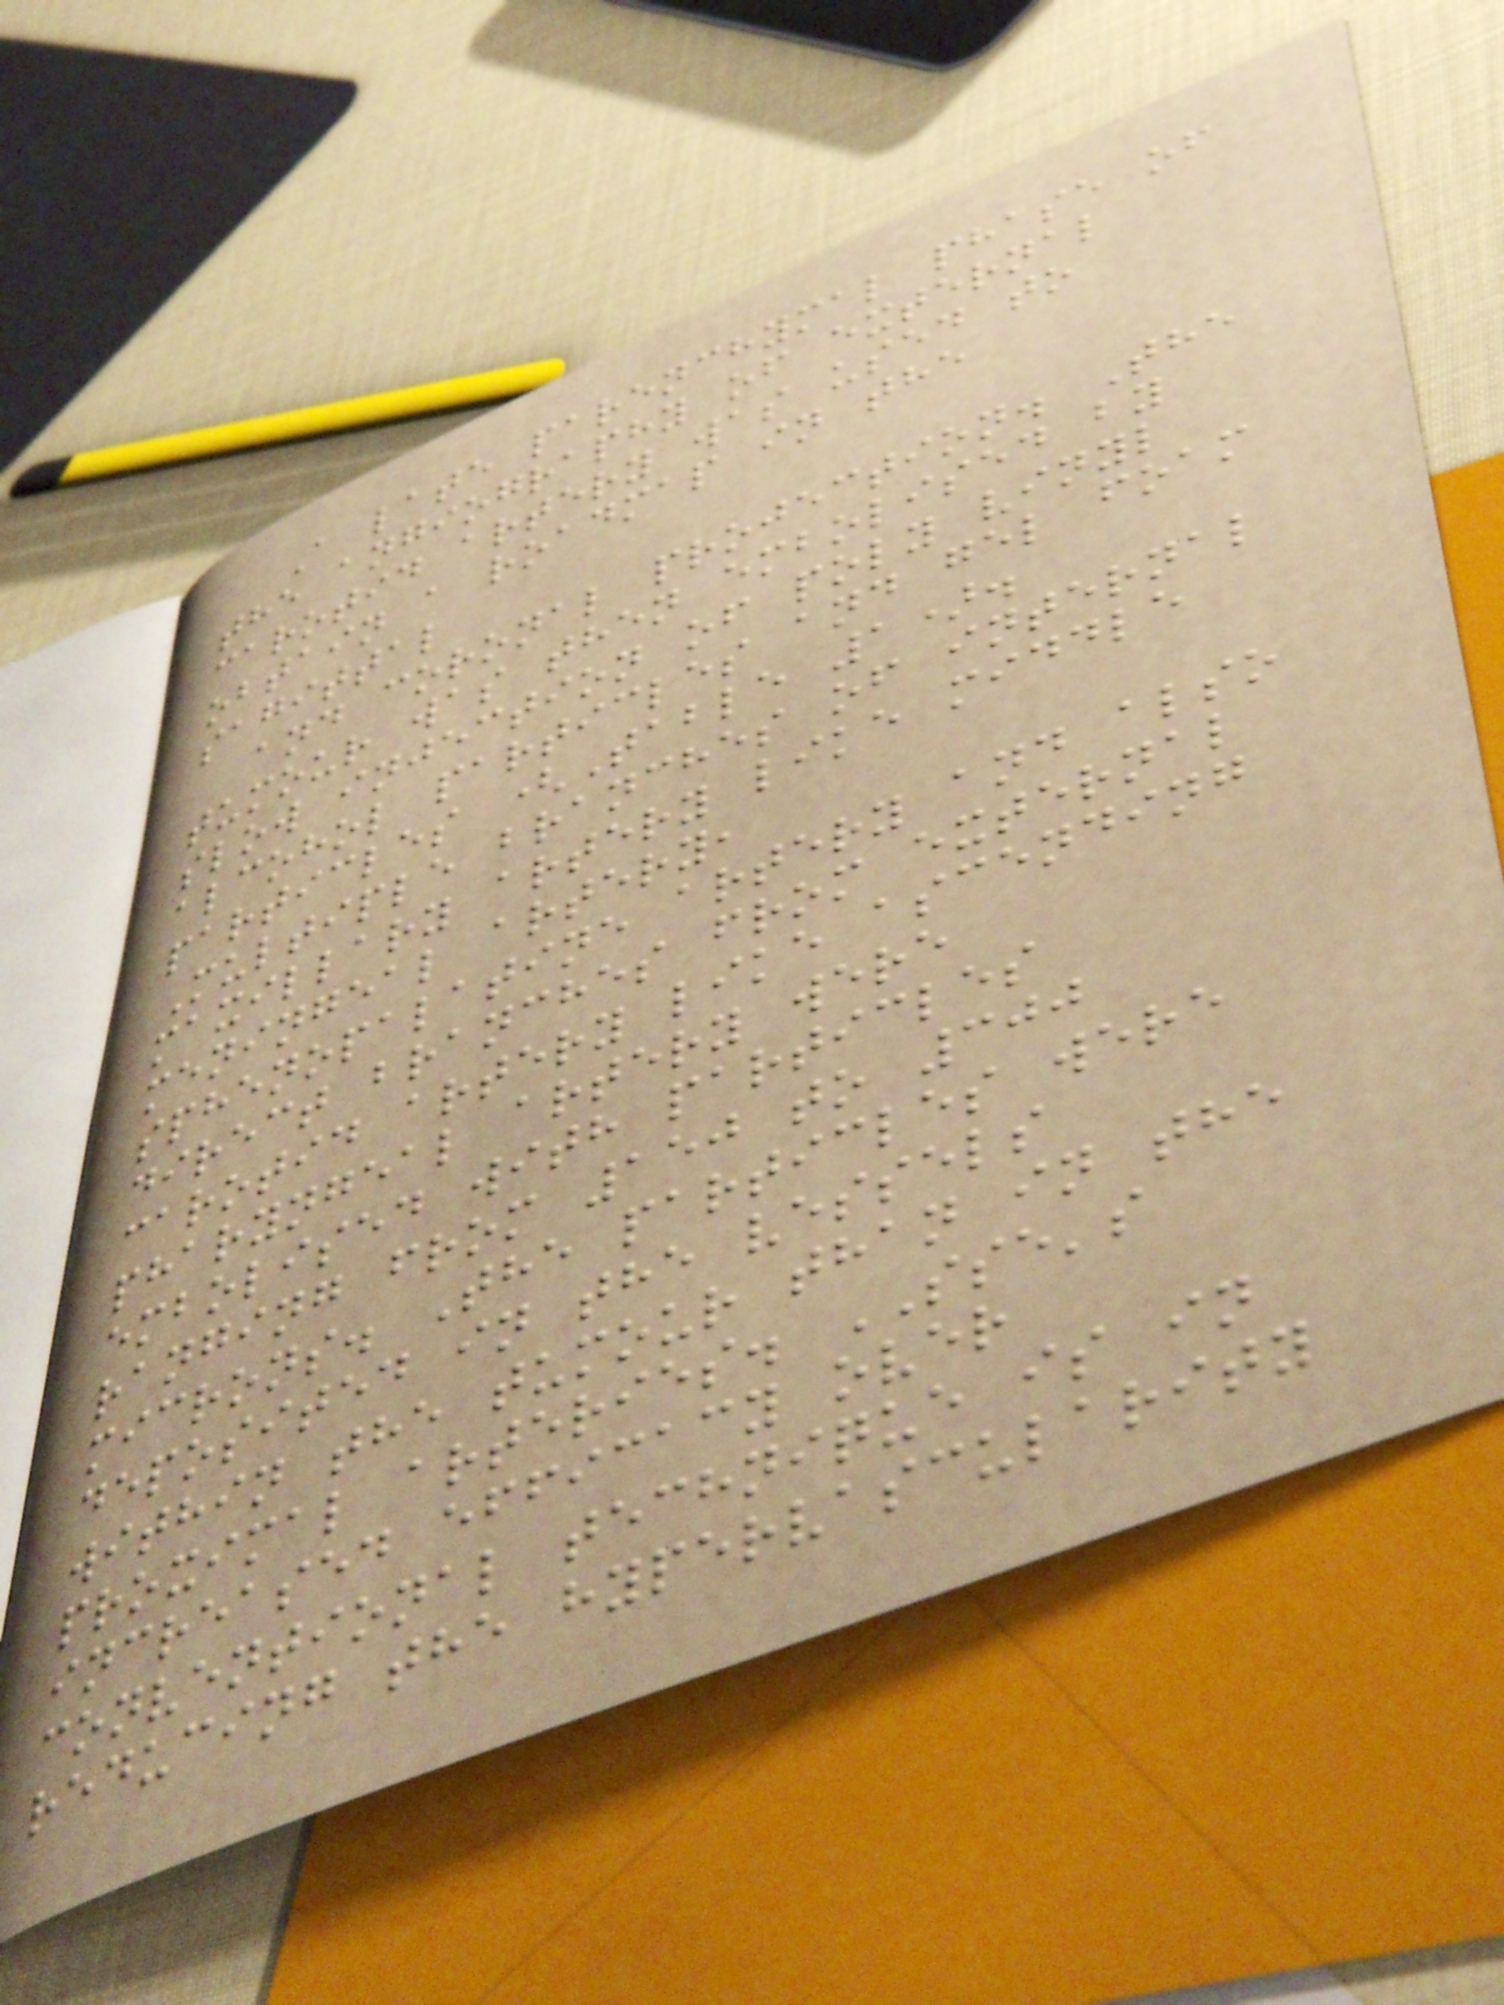A late parenchymal phase of
the angiography of external
carotid artery was used to
obtain a roadmap in the
sagittal
and coronal projection. The
tumour was then embolised by
slow injection of poly vinyl
alcohol particles and gel foam
particles (Table 1).
Multiple branches of internal
maxillary artery like middle
meningeal artery,
sphenopalatine artery and also
direct branches from external
carotid artery like ascending
pharyngeal artery were
embolised with particles
ranging from 150 to 300
microns. The particles were
deposited in the vessels
within the tumour than in the
proximal arteries. SSE's
increased efficacy over
conventional technique is in
reducing the hypervascularity
